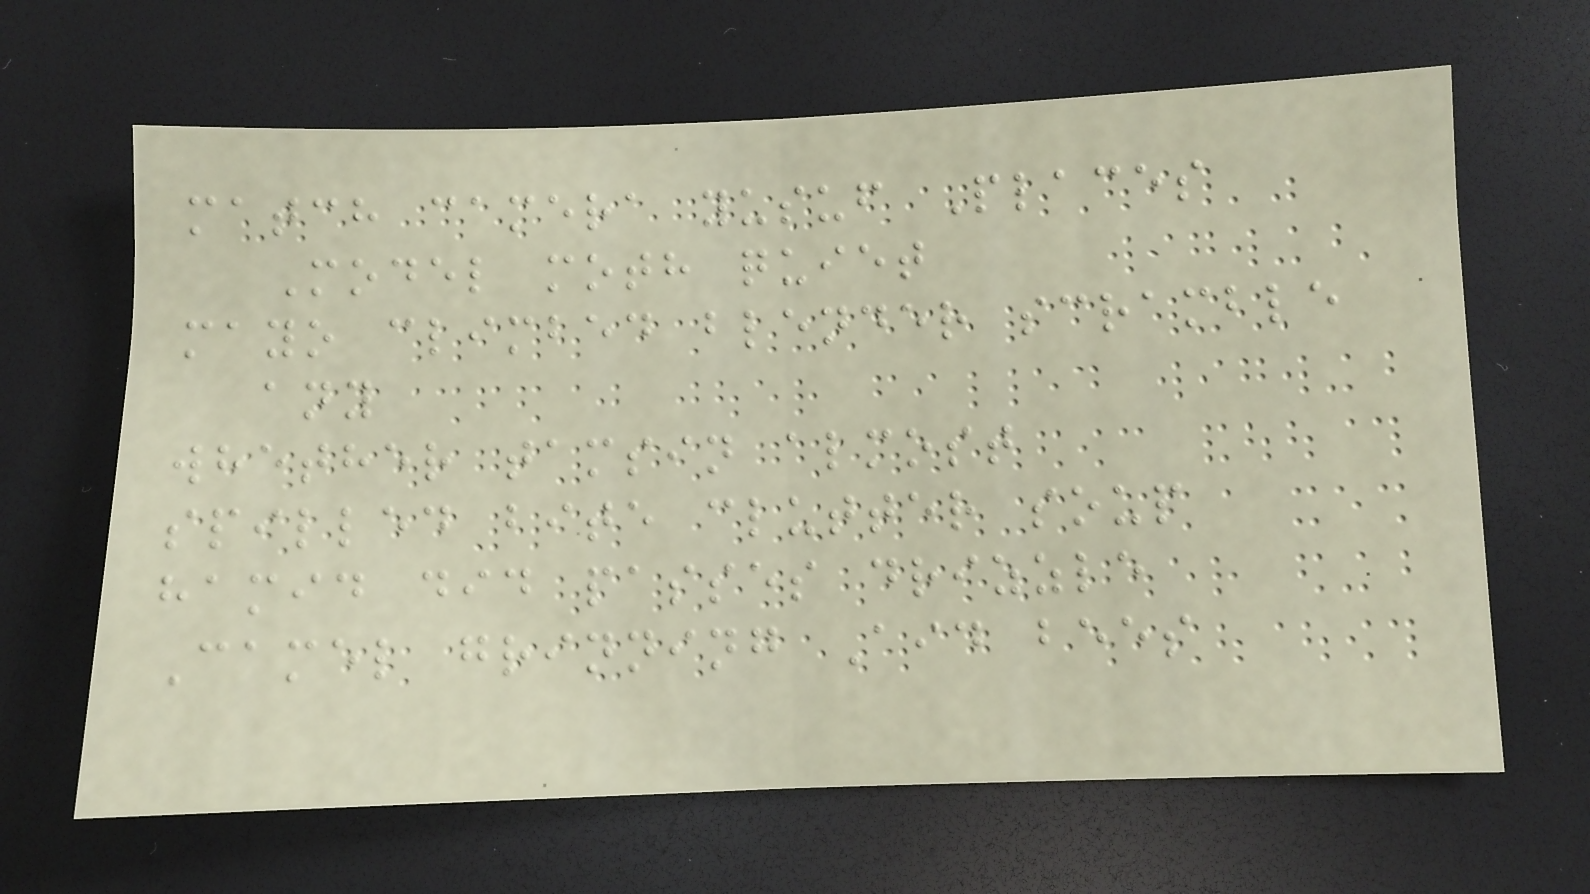match camera yusuf Places
Model moth quiet
mayo climbed blender scramble
any
whether tamsin almost
spilled bite clutter soup
hamid did passes drizzle
Camel grinning Aid bees
